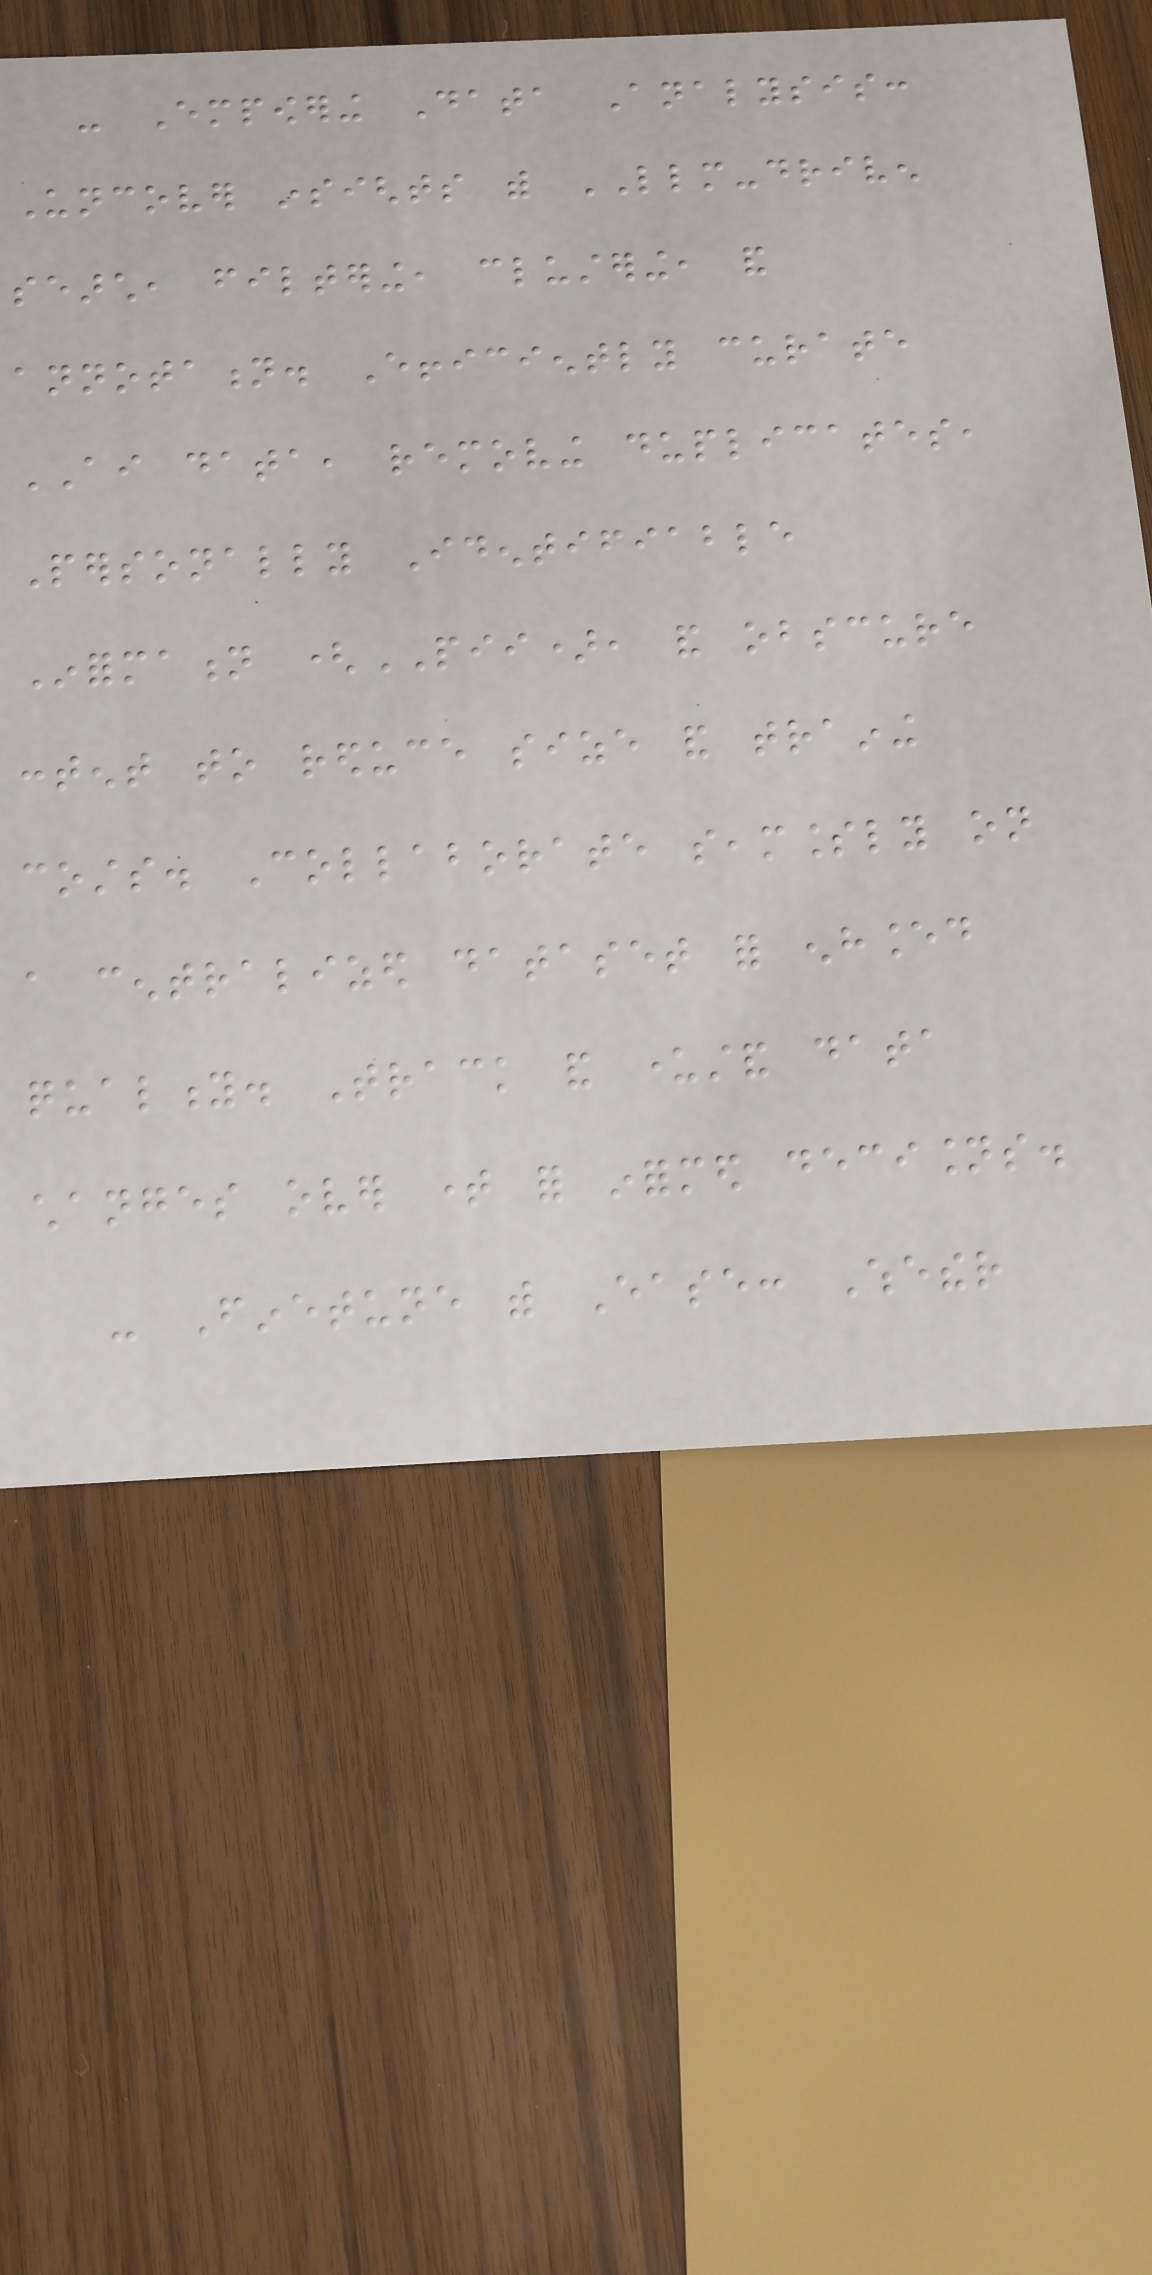- Empowering Data Analysis:
Uncover insights with LLM-driven
search, filtering, clustering, and
annotation. Efficiently curate
AI data, removing duplicates,
Personally Identifiable
Information (PII), and obscure
content to reduce size and training
costs. Collaborate seamlessly on
a centralized dataset for enhanced
quality. Track and understand data
changes over time for informed decisions.
- Finetune with Ease: Whether
